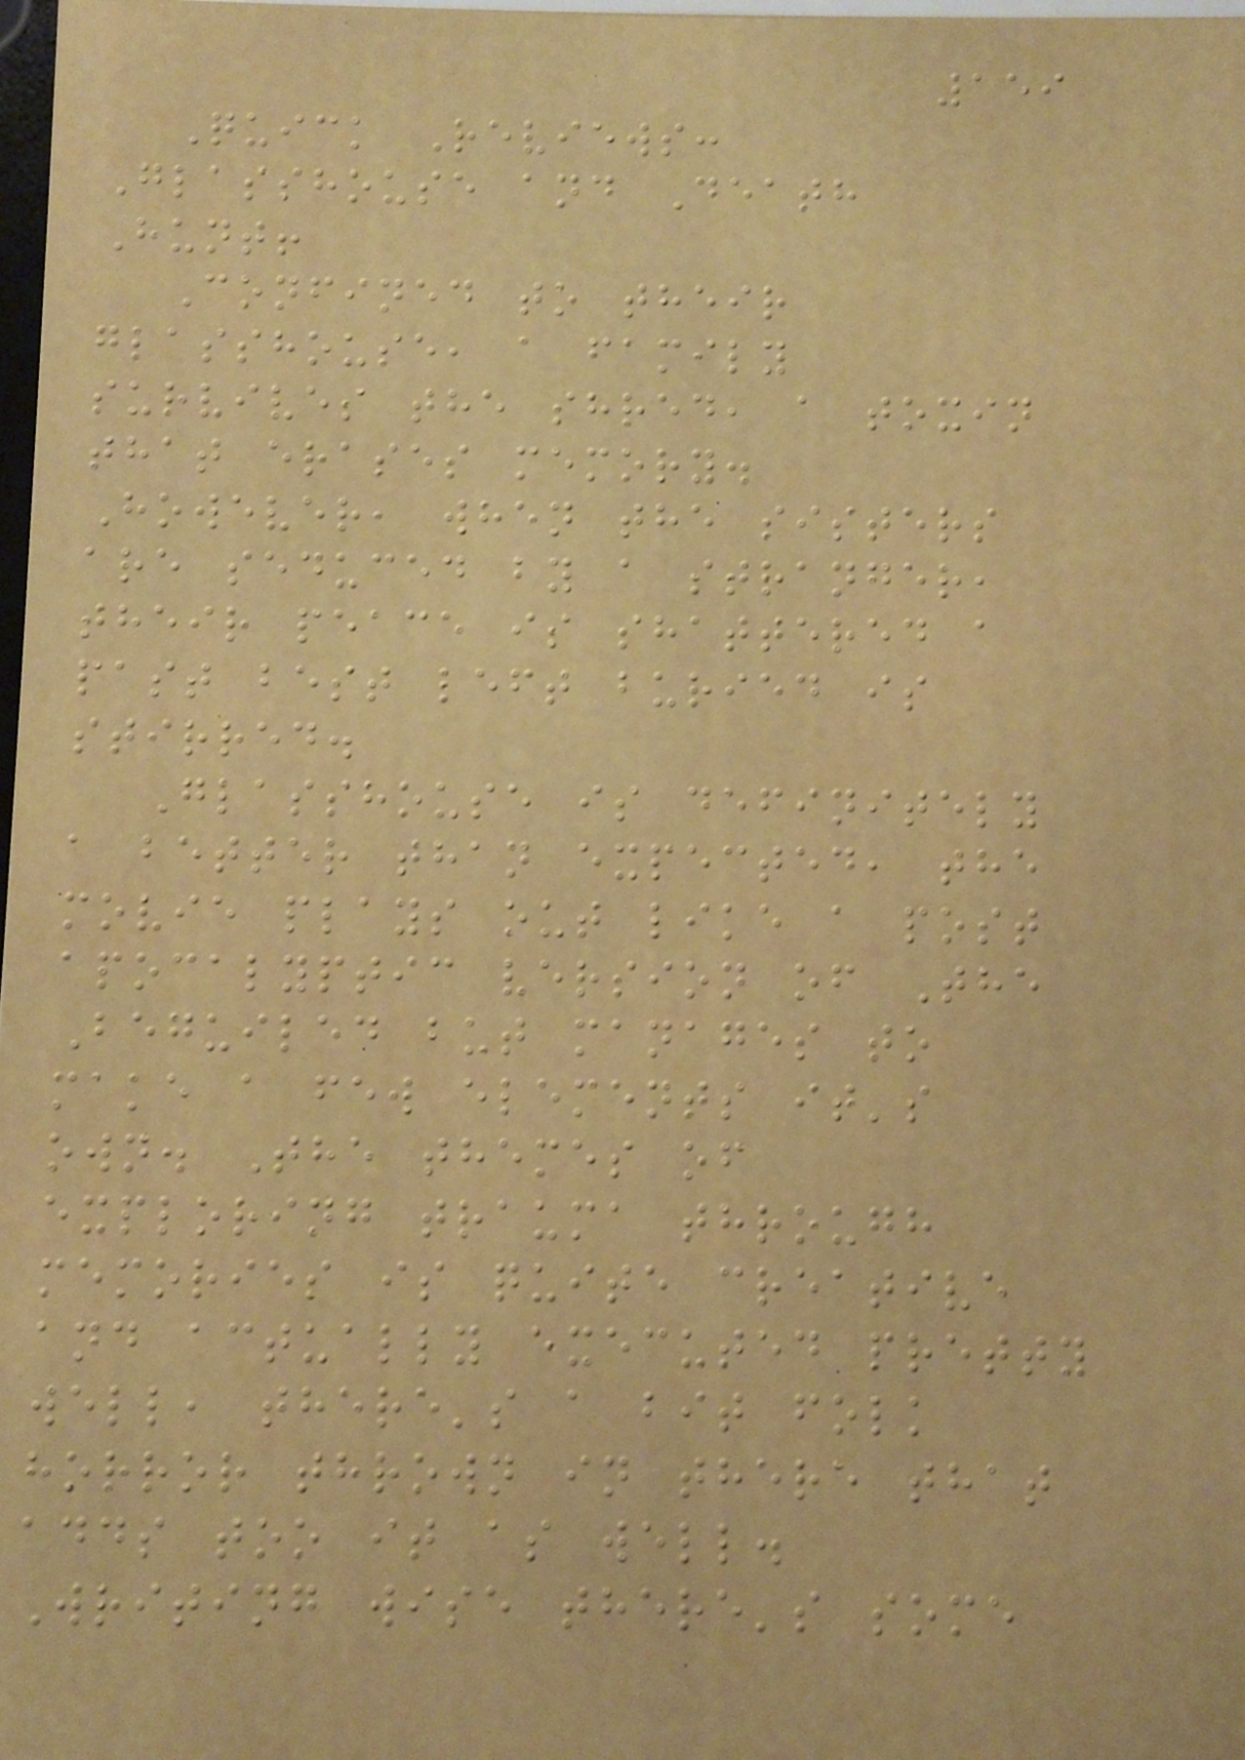159
Quick Reviews:
Glasshouse and Death
Hunt!
Confined to their
glasshouse, a family
survives the shred, a toxin
that erases memory.
However, when the sisters
are seduced by a stranger,
their peace is shattered a
past best left buried is
stirred.
Glasshouse is definitely
a better than expected, the
movie plays out like a post
apocalyptic version of The
Beguiled but manages to
make a few elements it's
own. The themes of
exploring trauma through
memories is quite creative
and actually executed pretty
well, there's a bit folk
horror thrown in there that
adds too it as well.
Writing wise there's some
